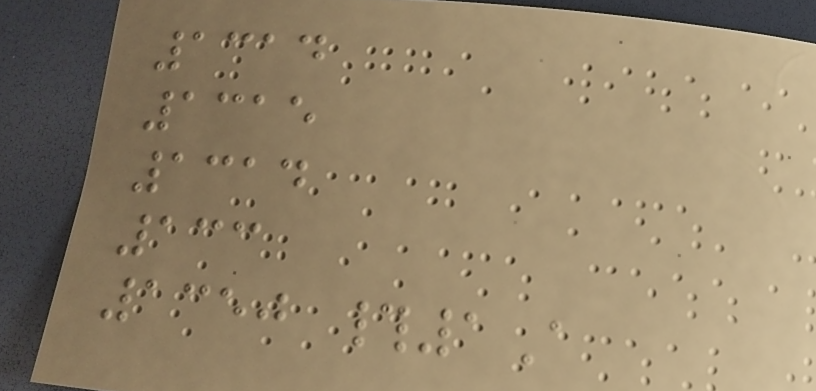1314
1315
1314
133
1350 #1A
